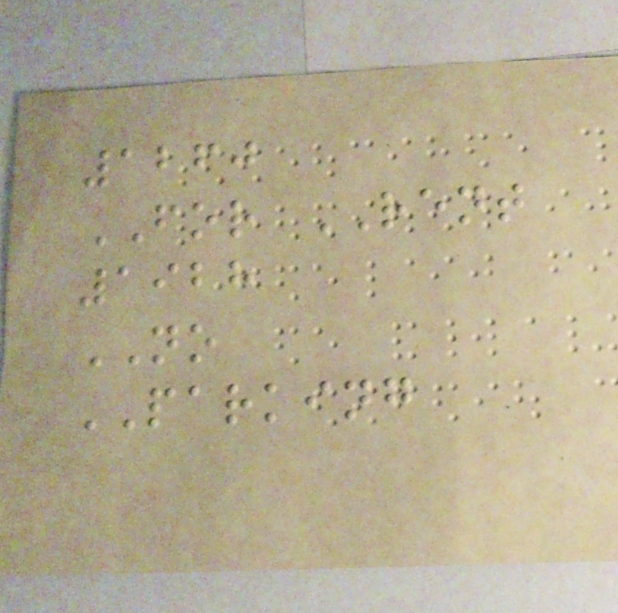1260
FOR RENT
1928
NO
PARKING
